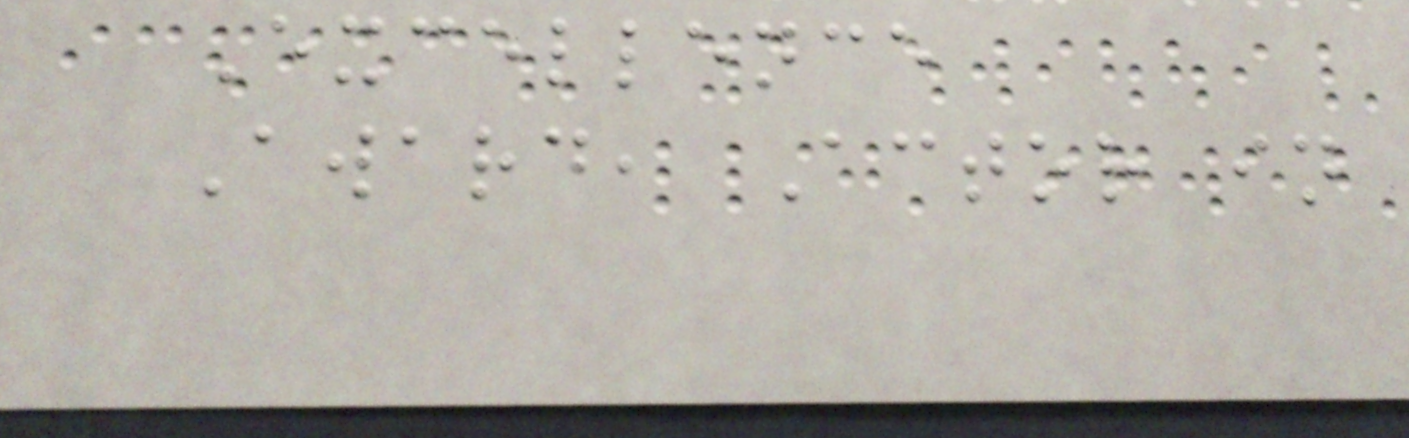Excellence
Award, Actor in
